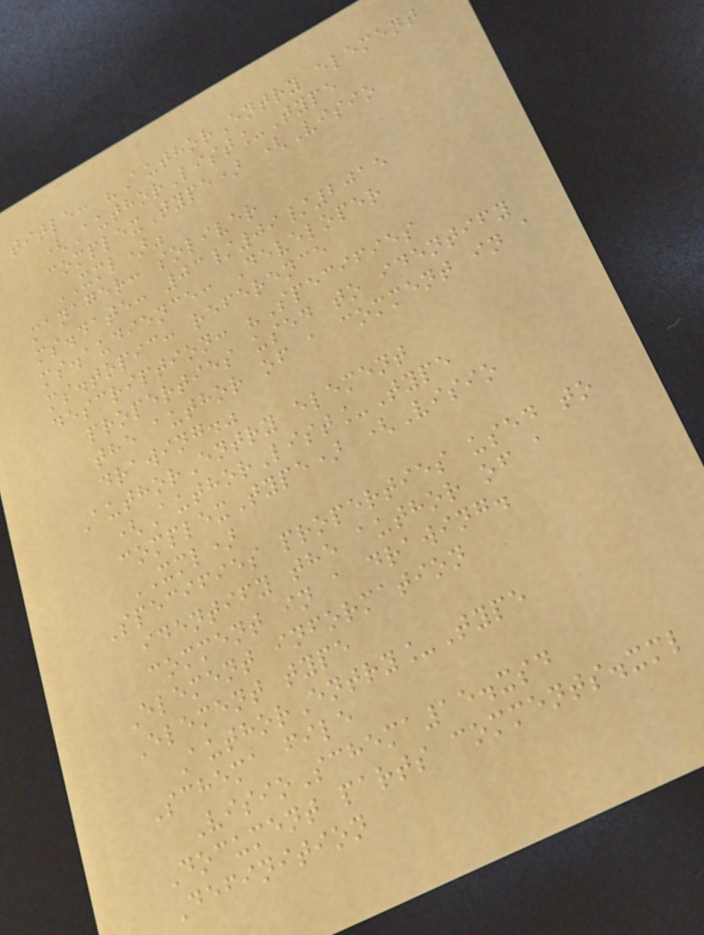title: "AuthorEntry element
(AuthorList_Type
complexType) (Visio
XML)"
manager: soliver
ms.date: 03/09/2015
ms.audience: Developer
ms.topic: reference
description: "Specifies
properties used to identify
the author of a comment in a
drawing."
AuthorEntry element
(AuthorList_Type
complexType) (Visio
XML)
Specifies properties used to
identify the author of a
comment in a drawing.
Element information
Element type
AuthorEntry_Type
Schema file
VisioSchema15.xsd
Document parts comments.xml
Definition
